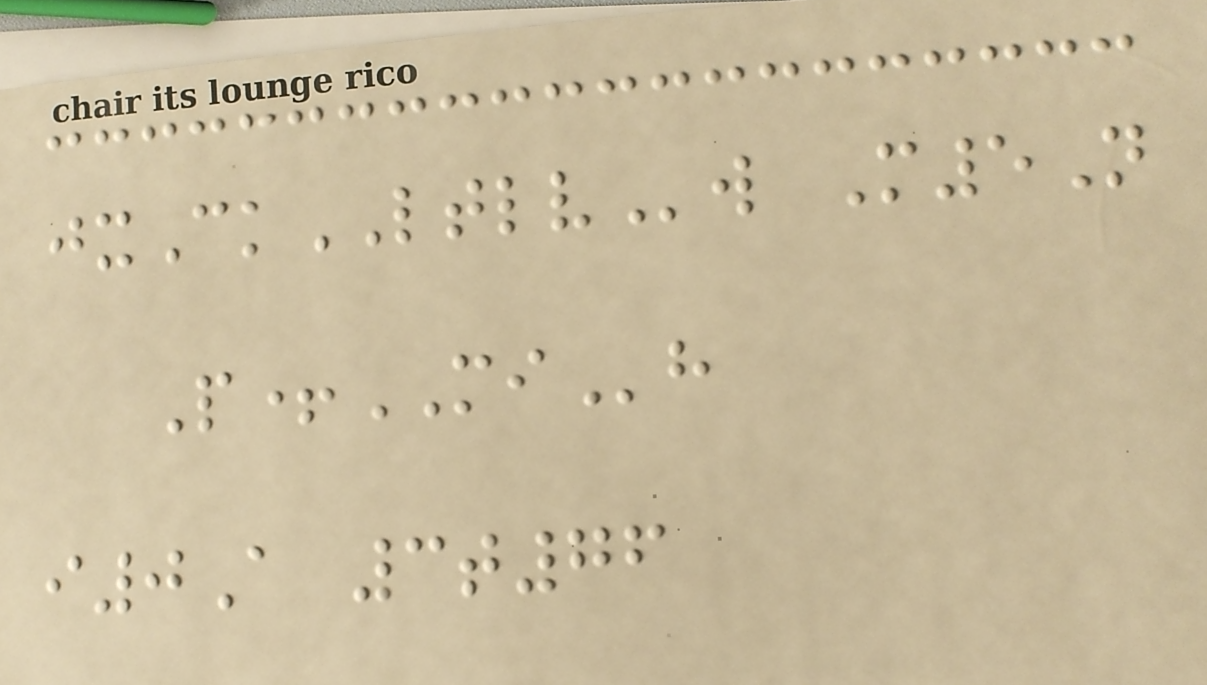jxCkLTLVw M5N
P+MIh
i0A 3t76
